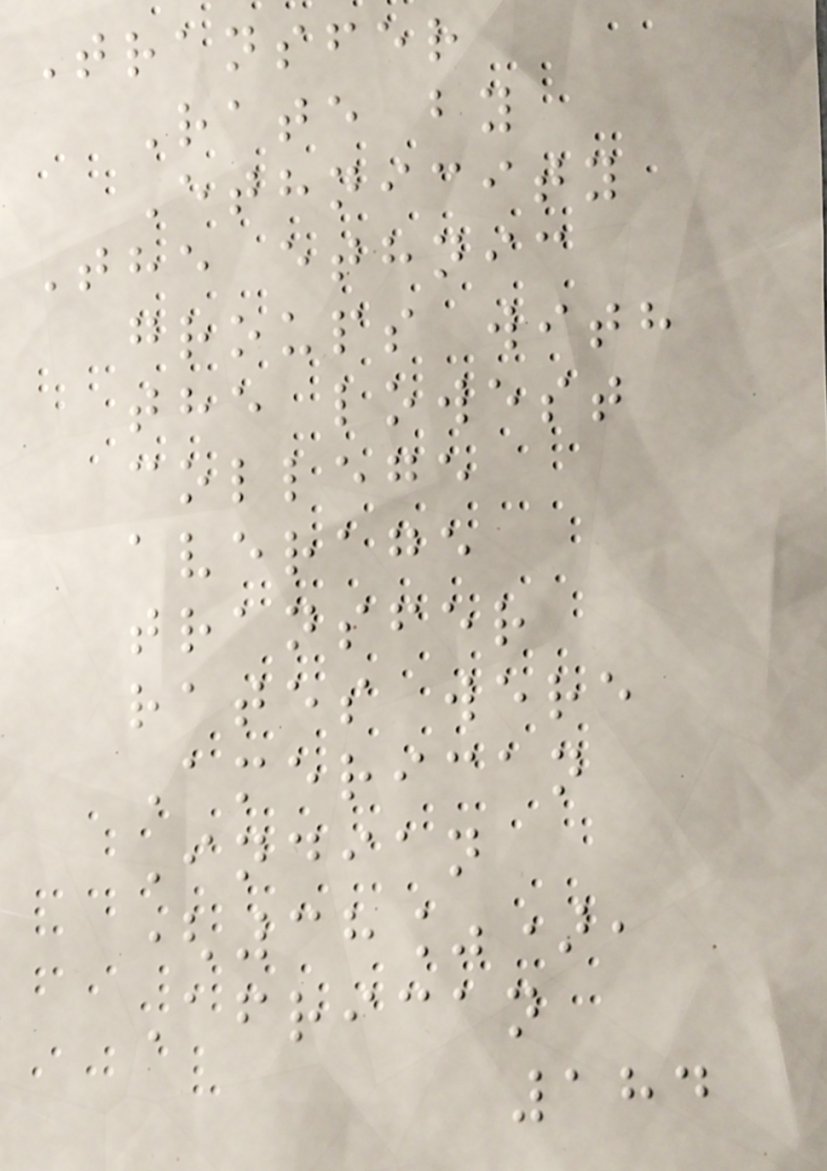Transfer
Rate by
Ethnicity
The ethnic
groups with
the lowest
college
average
transfer
rates were
American
Indian
(38%),
African
184
